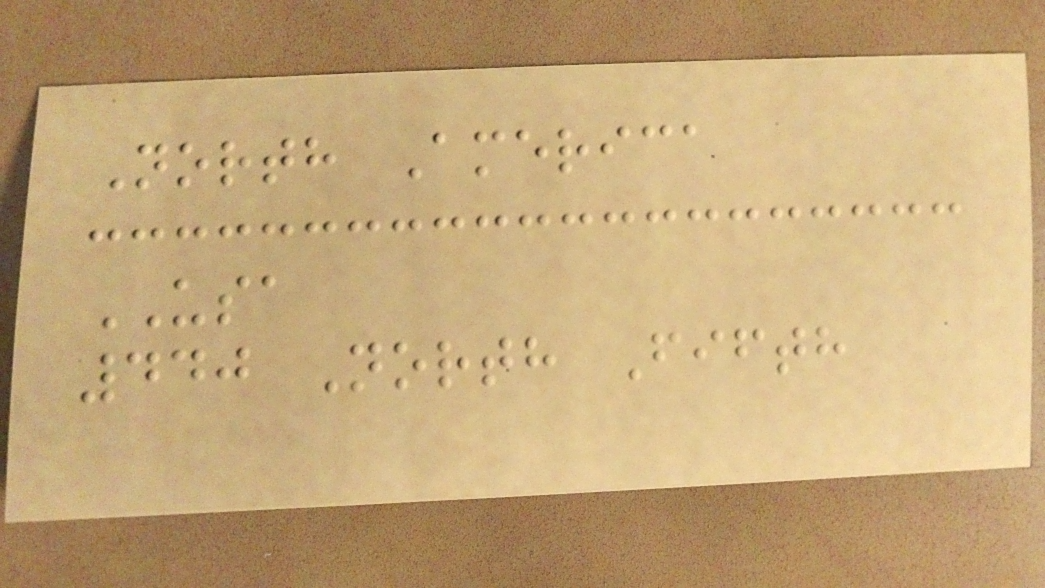North America
USA
440 North Fifth
